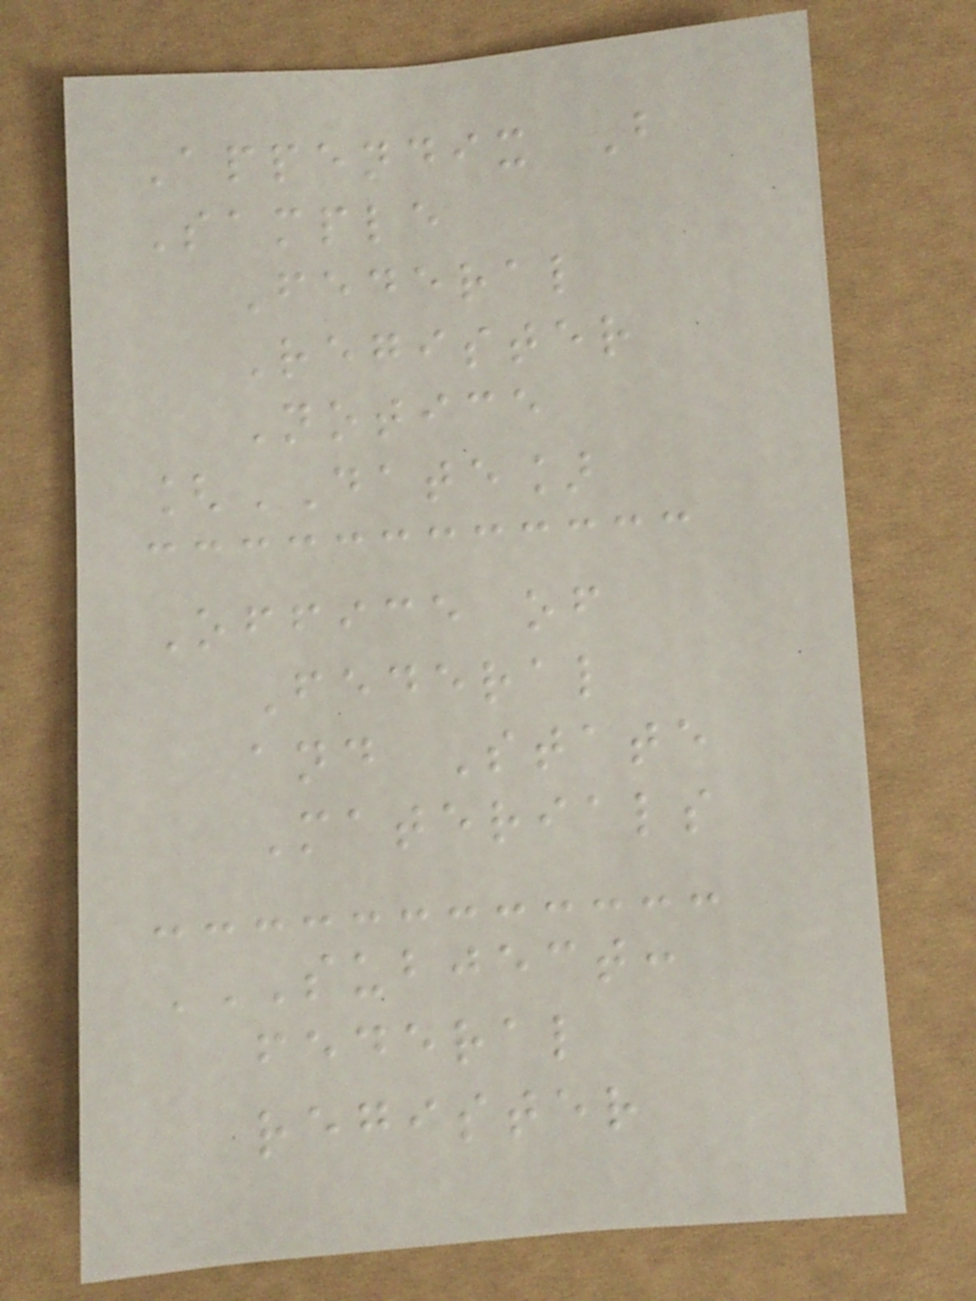Appendix B
Sample
Federal
Register
Notice
[DATE]
Office of
Federal
and State
Materials
SUBJECT:
FEDERAL
REGISTER
